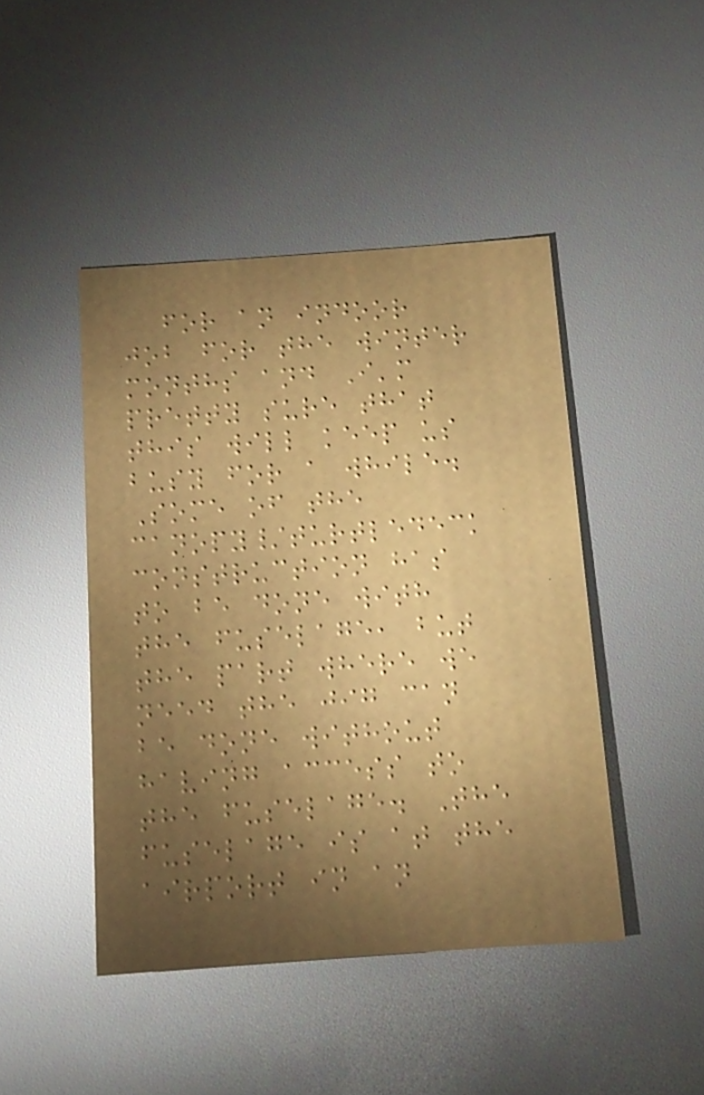for an indoor
job for the winter
months and I'm
pretty sure that
this will keep us
busy for a while.
Some of the
canopy/turtledeck
construction has
to be done with
the fuselage, but
the part where we
need the jig can
be done without
having access to
the fuselage. The
fuselage is at the
airport in an
